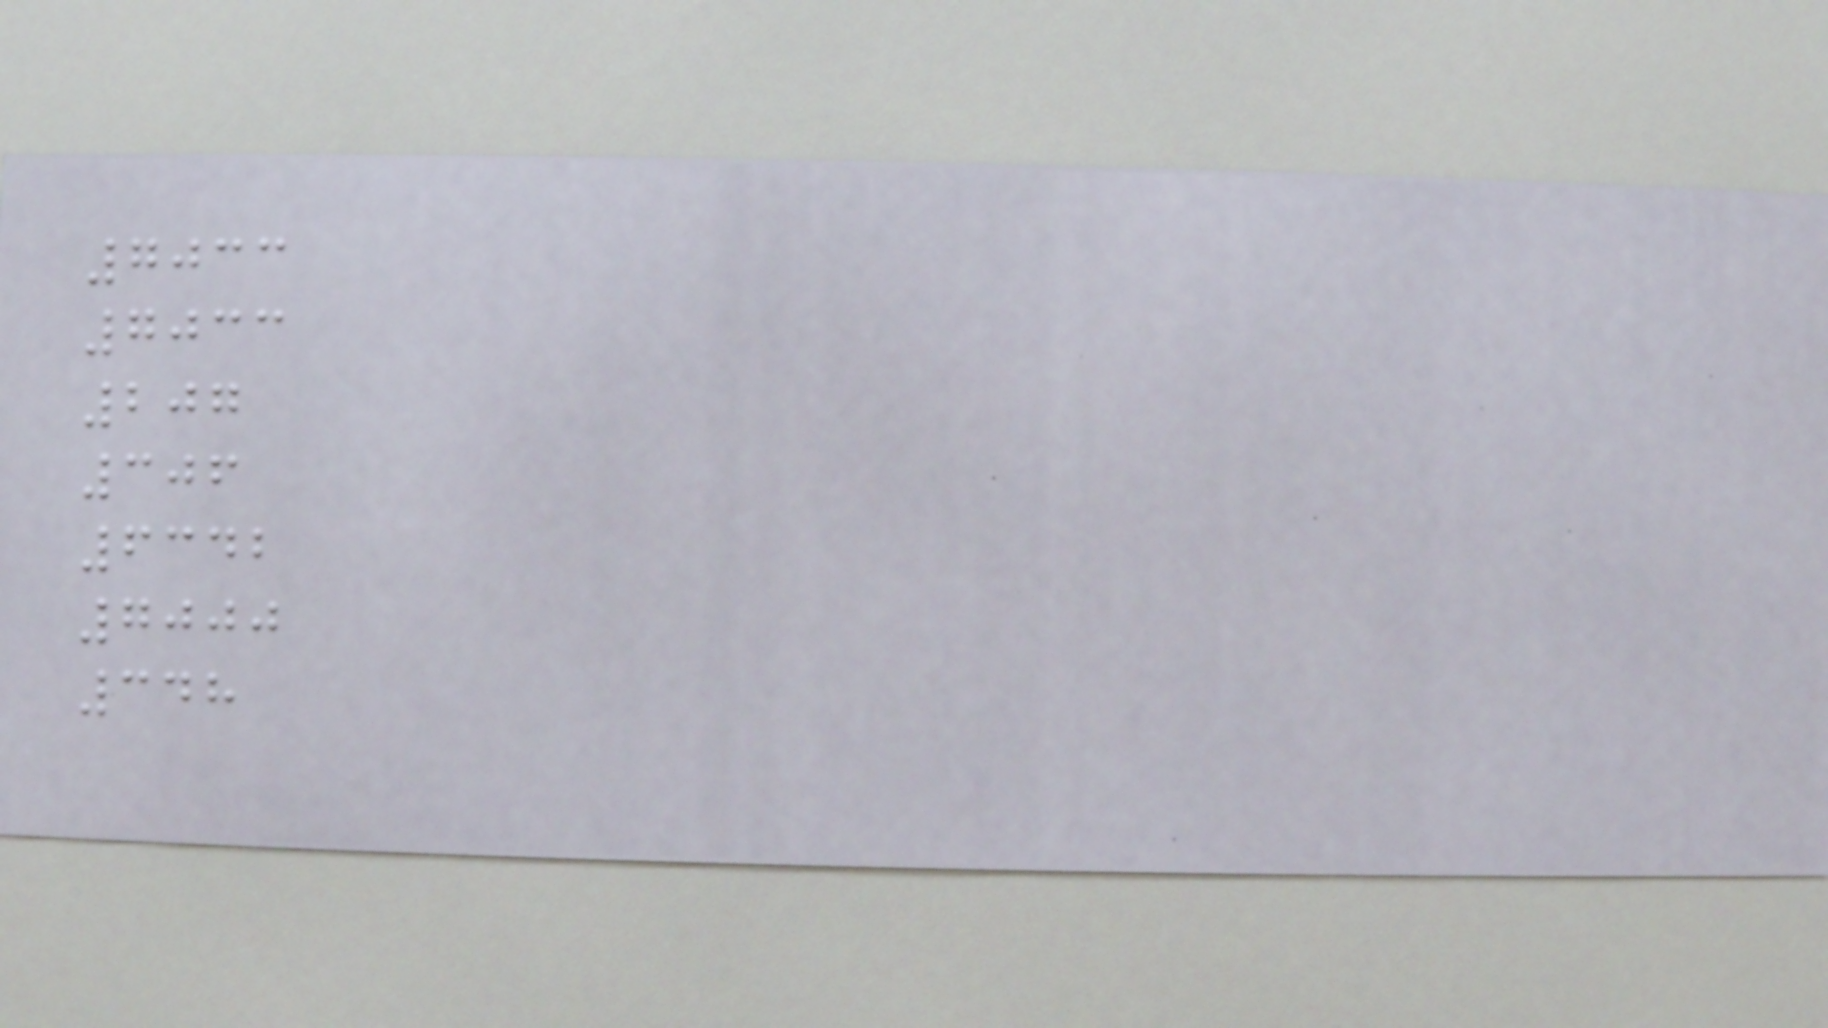7033
7033
207
306
6342
7000
348
